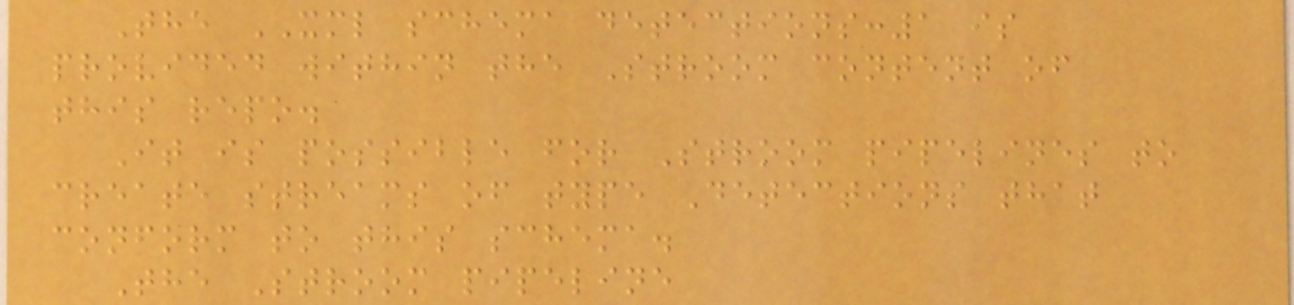The XML schema detections:1 is
provided within the Stroom content of
this repo.
It is possible for Stroom pipelines to
create streams of type Detections that
conform to this schema.
The Stroom pipeline
